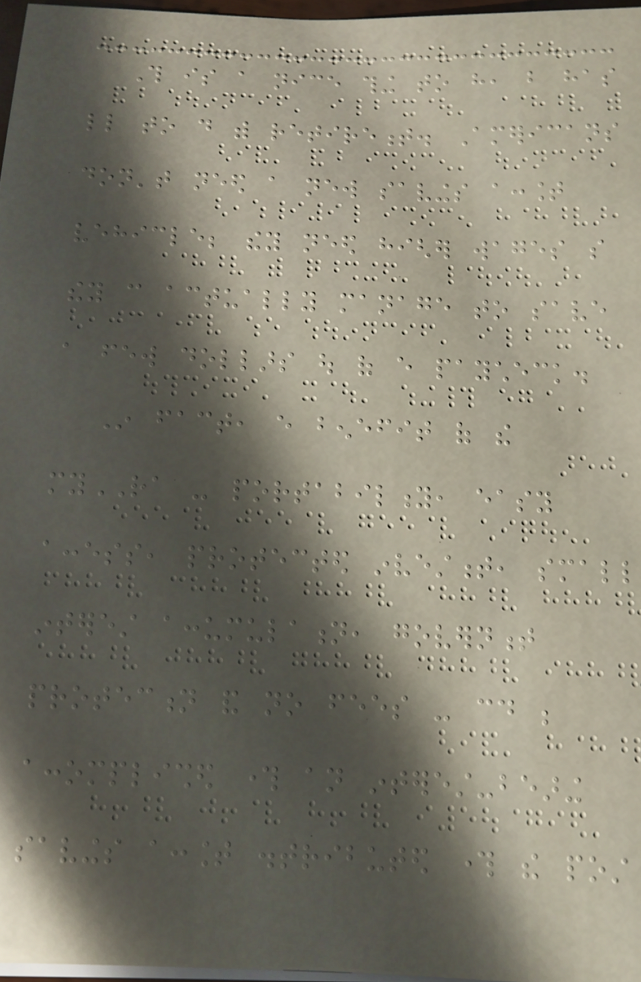This is a nice thing to have, but has
little to do with retirement. Americans
don't need a new savings account
vehicle; they need higher wages so
they can actually manage to save
a few dollars out of every paycheck.
In fact, every benefit of the
myRA - portability, easy
access, protected investment, small
interest accumulation, government
protection and no fees - could be
accomplished through an interest-bearing
savings account distributed through the post
